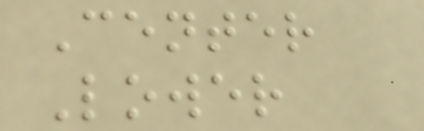Center
Lower
